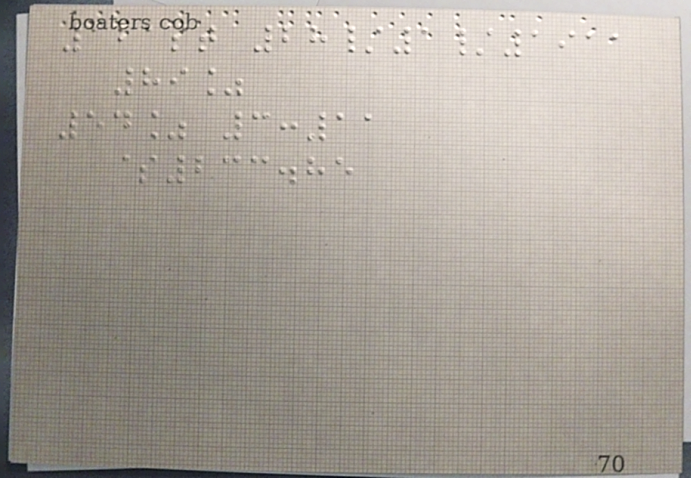121st 28/1/1911
89%
54% 3:11
$233.85
